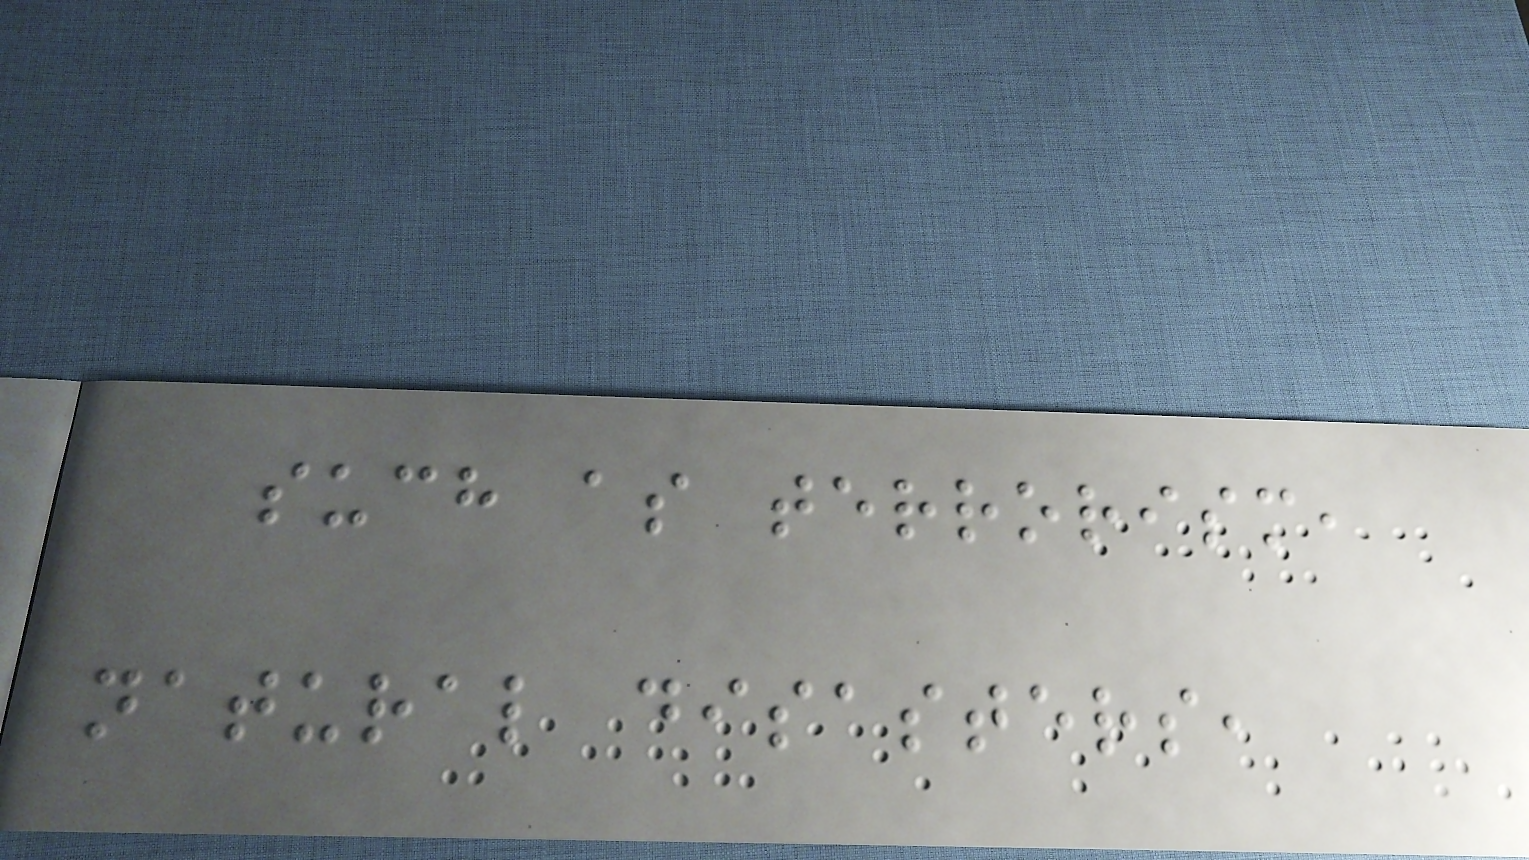such as terrorism,
natural disasters,
